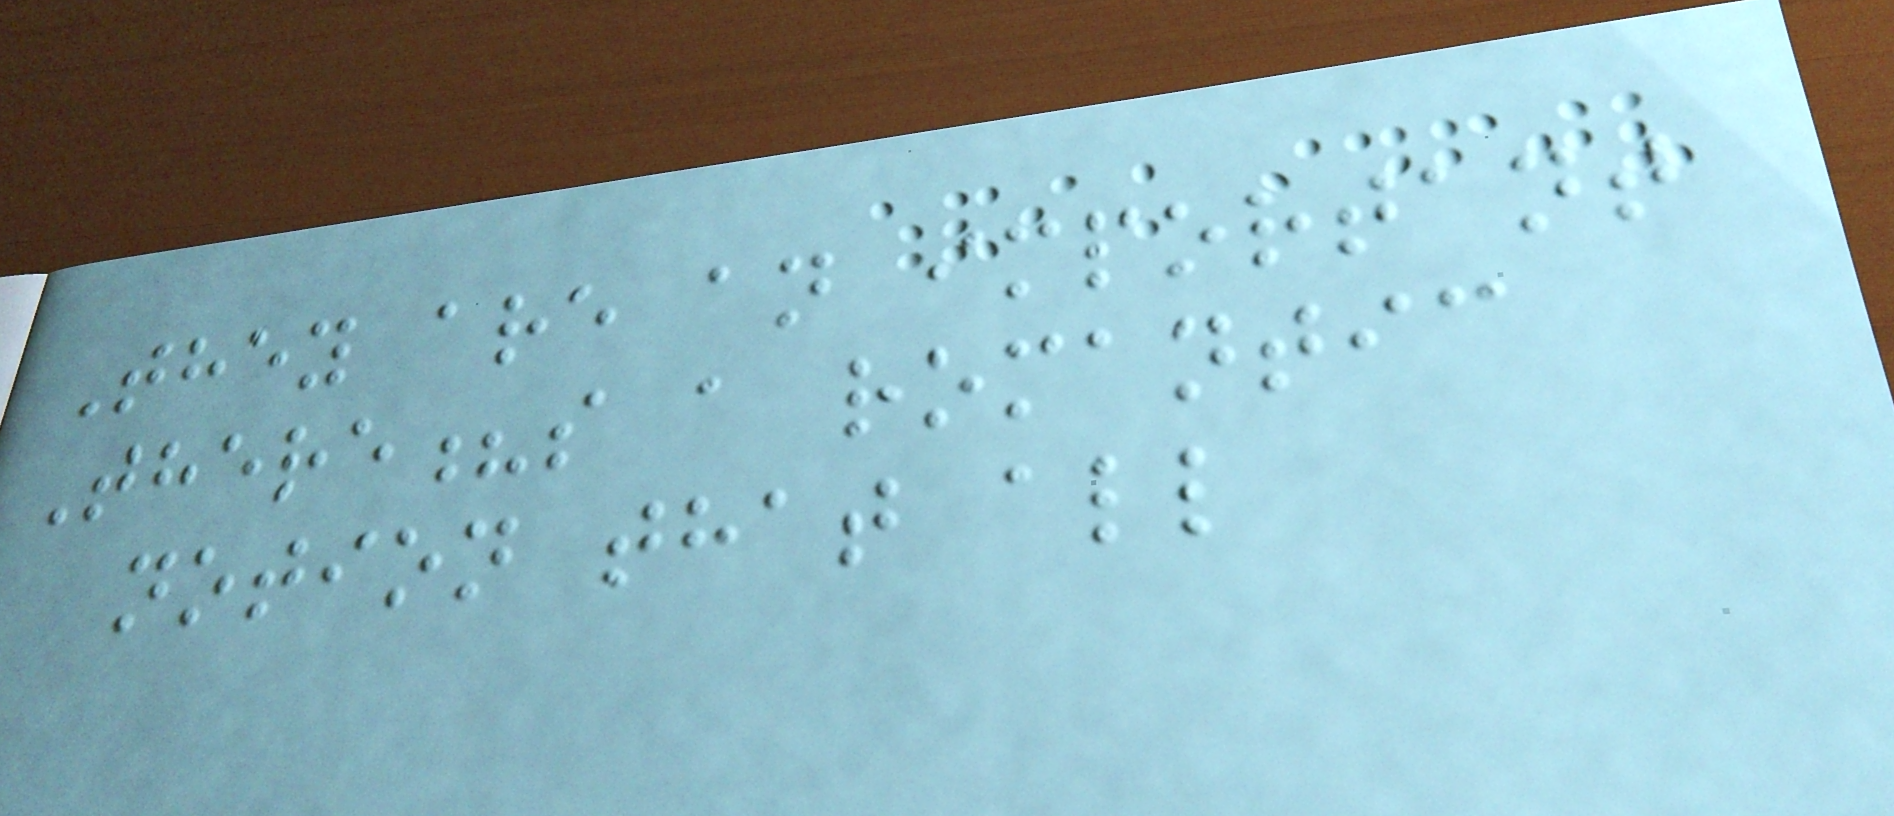They are an important
There?s a romantic
notion that all
